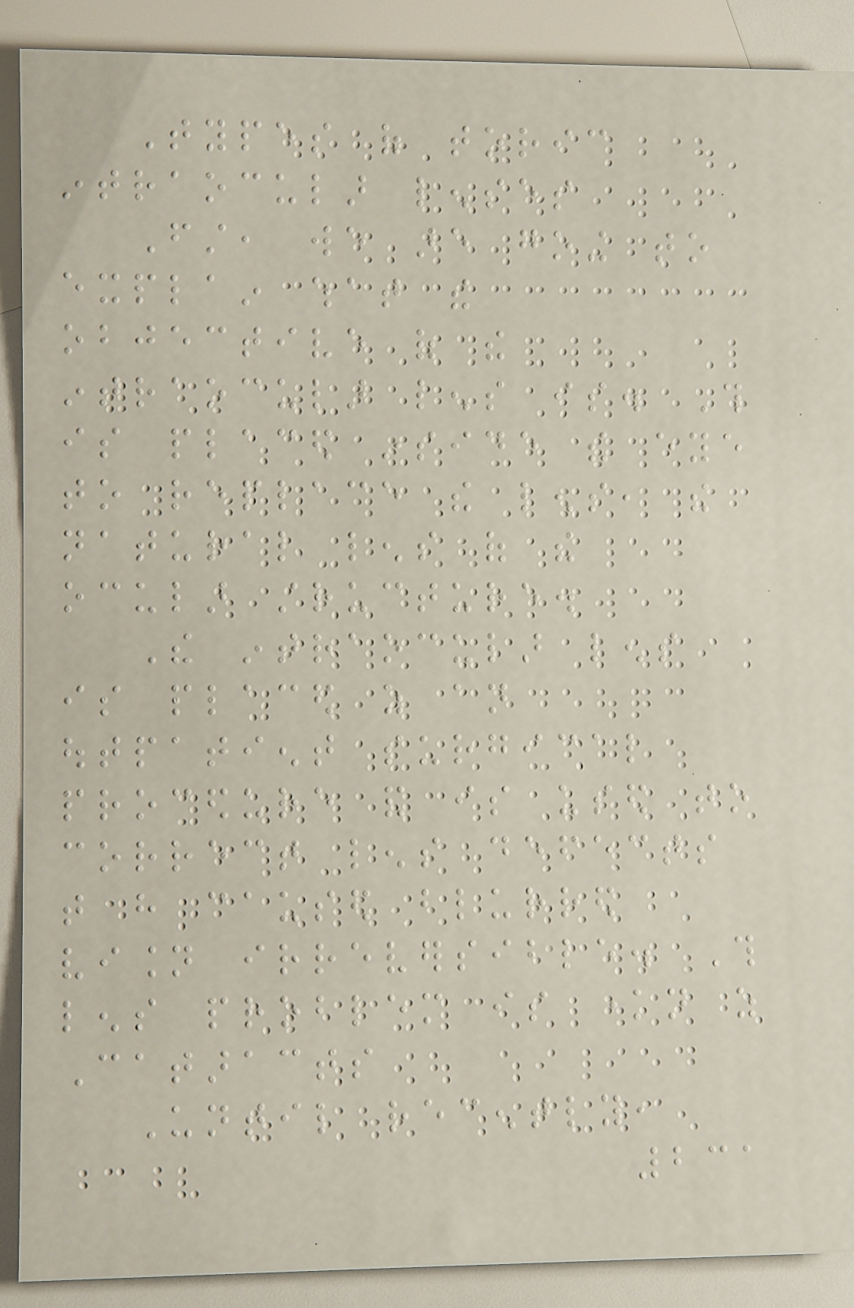Types of toric
intraocular lenses
First, we are going to
explain what the
objective of the
intraocular lens is. This
is placed inside the eye
to replace the lens, the
natural lens of the
ocular structure.
The intraocular lens
is placed as an
outpatient surgical
procedure and is used to
correct lens defects
that have caused blurred
vision irreversible. This
lens problem is known as
Cataracts
Until recently,
231
